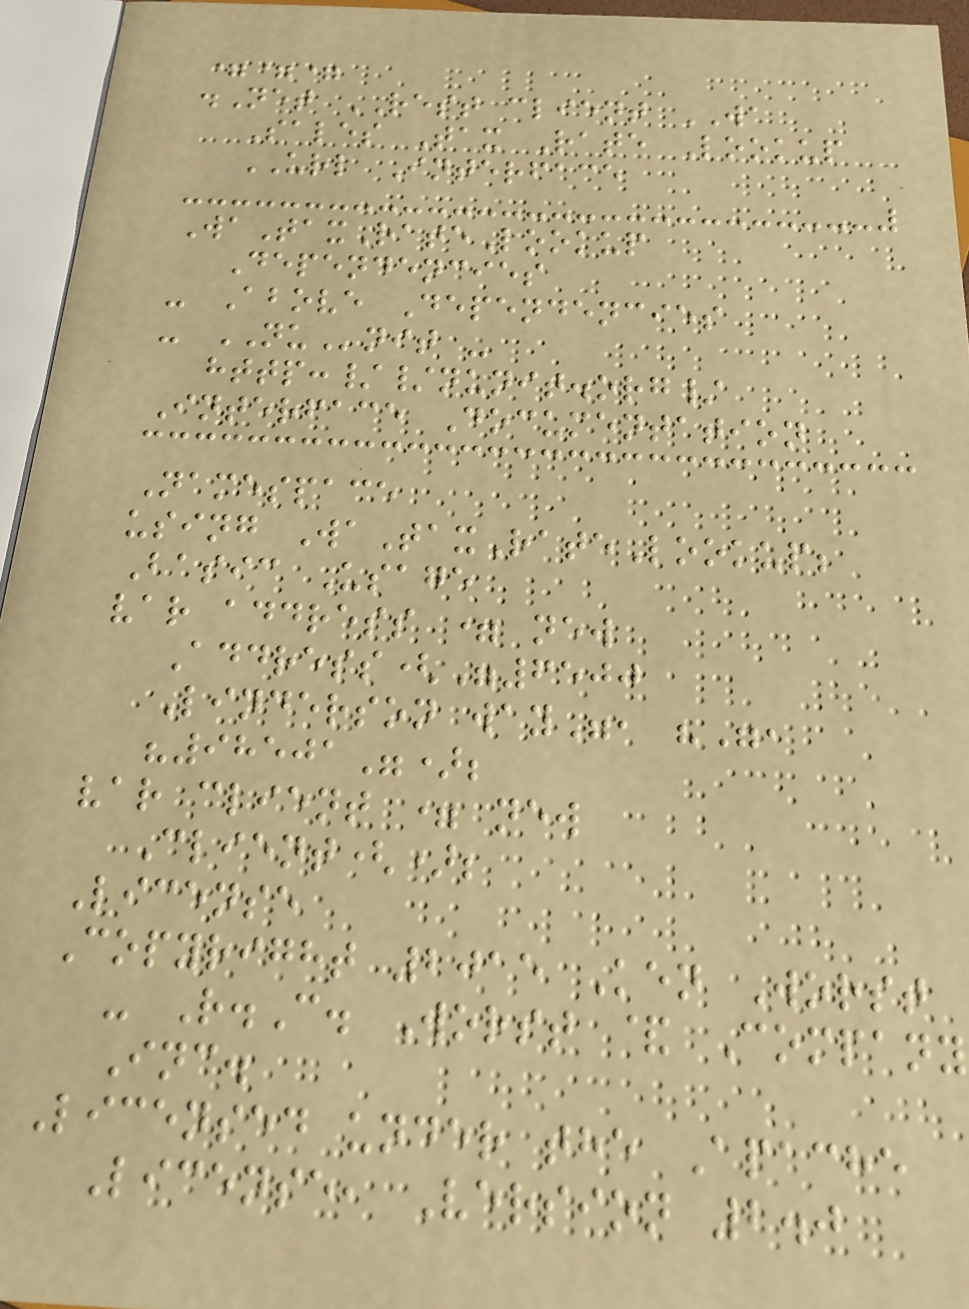===
.Net REST client WA
Sales Tax Rate Lookup
URL Interface
WaTaxRateLookup
Dependencies
- Above Dependencies
- NUnit -
http://nunit.org/
Interface Documentation
Namespace
using WaTaxRateLookup;
Basic Usage
var address = new
Address("6500
Linderson way", "",
"98501");
var client = new
Client();
License
Copyright 2015 Ken Worst
- R.C. Worst & Company
Inc.
Licensed under the Apache
License, Version 2.0
